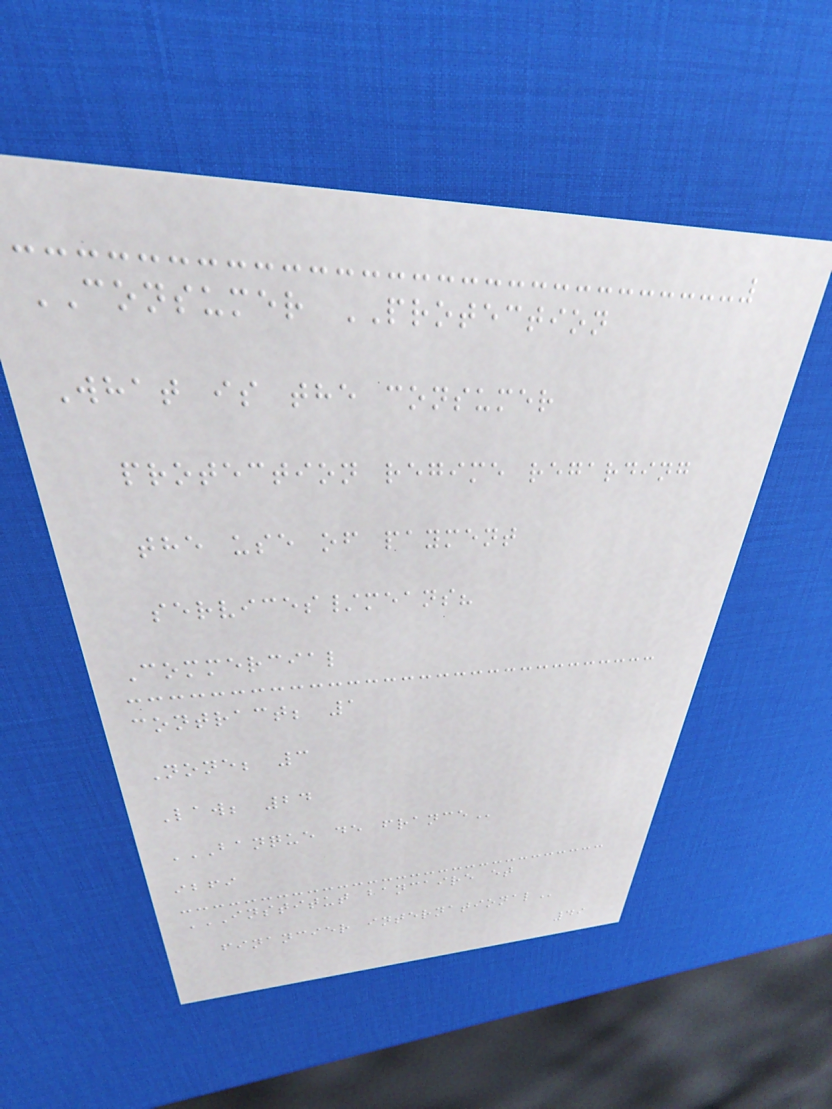CONSUMER PROTECTION
What is the consumer
protection regime regarding
the use of payment
services/means?
Commercial
contract; 1
None; 3
Law; 24
BANQUE DE FRANCE
ibfi
INSTITUT BANCAIRE ET
FINANCIER INTERNATIONAL
49
